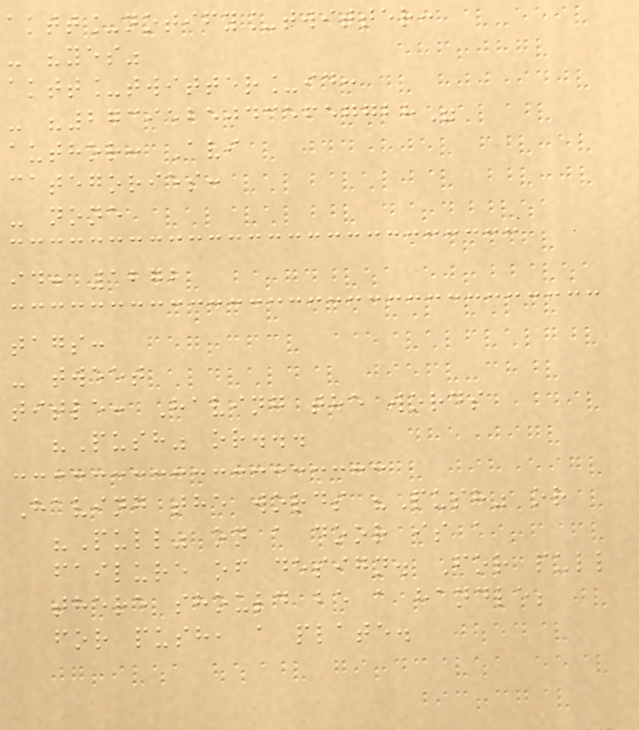aktt_notify_twitter:
- "yes"
aktt_twitter_id:
- "27395250435657728"
author: Avi
categories:
- none
id: 1272
tags:
- tweet
title: Having the words
"Push" or...
Having the words "Push" or
"Pull" on a door is a
failure of design. For pull
there should be a handle;
for push, a plate.
